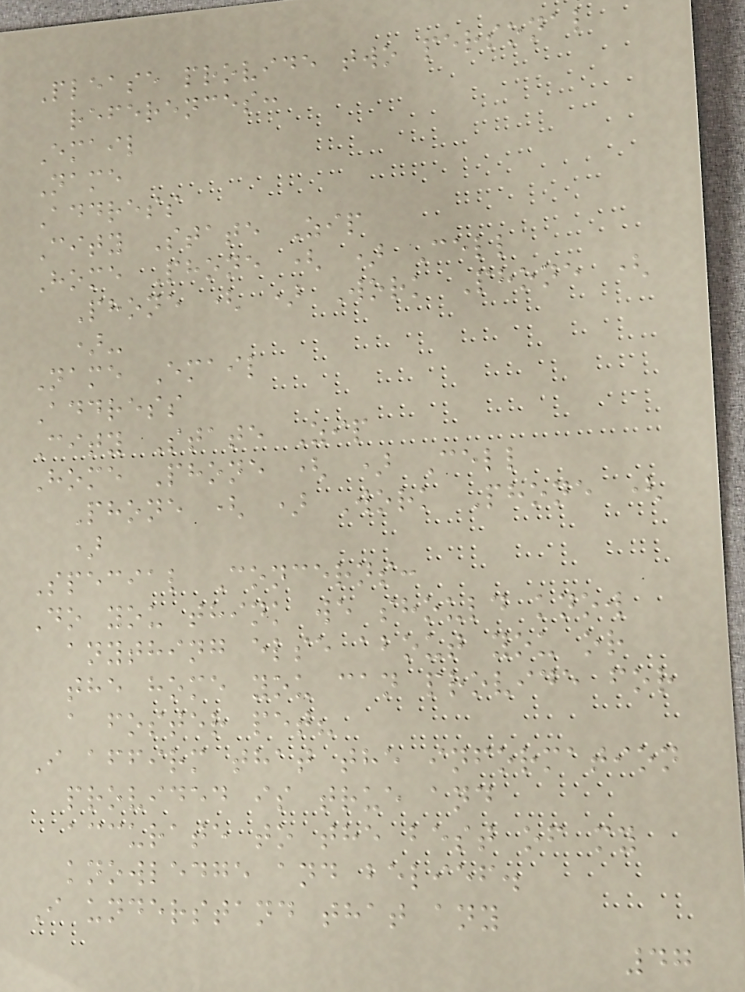Please provide two personal
references:
Email
Name
Address
City State Zip
Home Phone ( ) Cell
Phone ( ) Work Phone (
)-
Name Email
Address
City State Zip
Home Phone ( ) Cell
Phone ( ) Work Phone (
)
Special Concerns:
Do you think we should know
anything else about you or
the home you can provide for
a foster pet?
I affirm that the information
provided is true and
accurate to the best of my
knowledge and belief.
I understand that any
47
